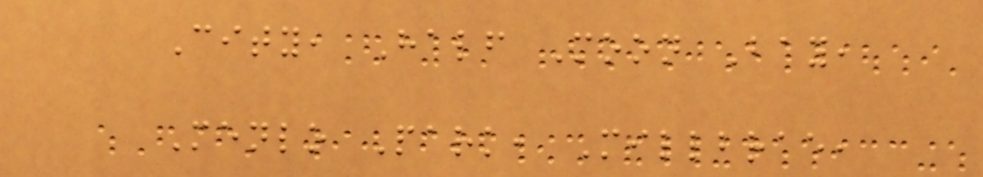City, Half Moon Bay,
Menlo Park, Millbrae,
